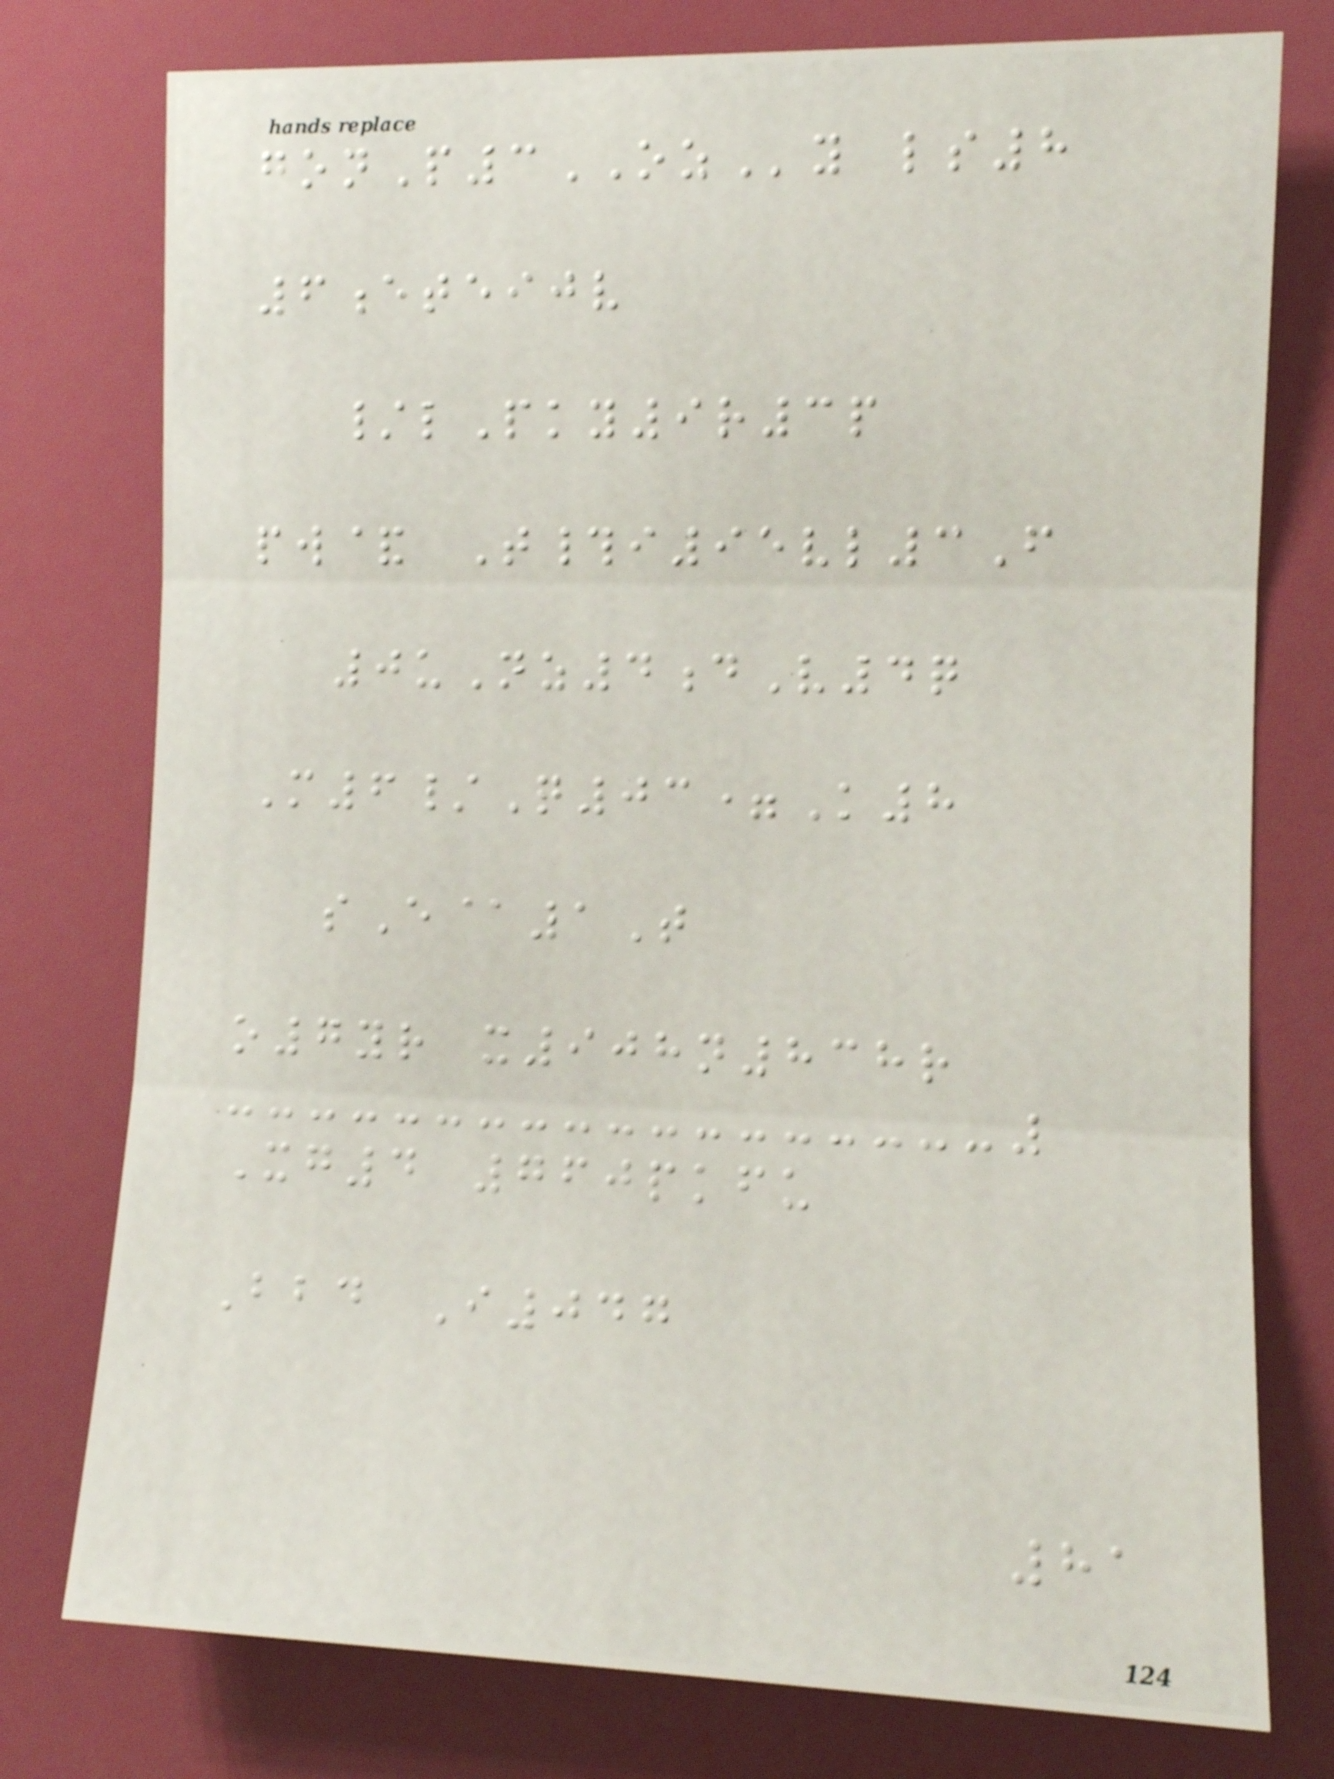gonP3OZy ls8
6eteijv
/lPky9r3p
pw& T#i95vl3F
0uNz4dV4q
M6/Q03=K8
sE@1T
o7yr x908n838r
Xg4 760pkfu
Bbd I047
81
